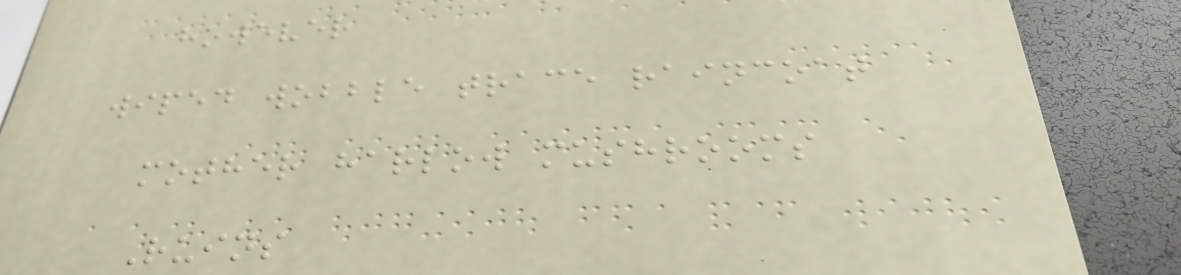however
wiped wobble trace raincoat
mother harlow mushrooms
Ruins
